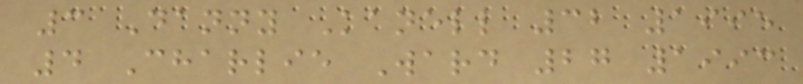3 Danny Kanell 32 1995
4 Charlie Ward 27 1993
